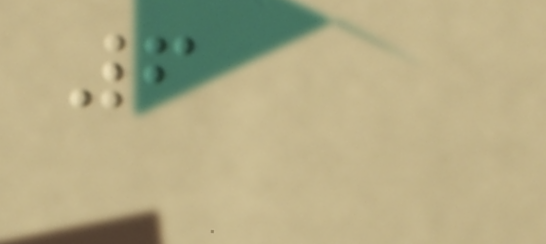6
